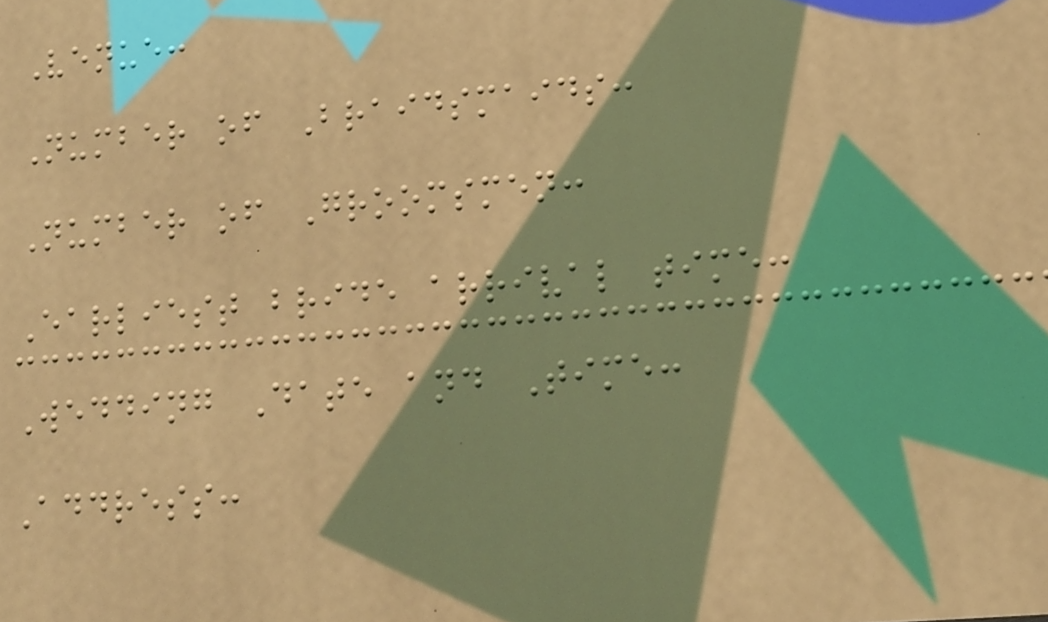Venue:
Number of Braidsmaids:
Number of Groomsmen:
Earliest bride arrival time:
Wedding Date and Time:
Address:
